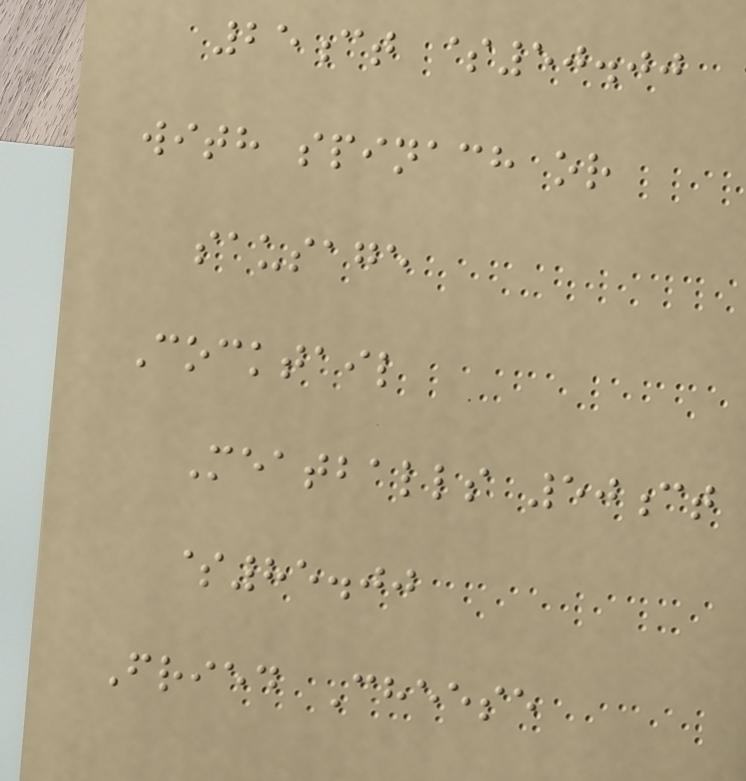25ct $50.00
with spinach or
sausage
Cocktail
Meatballs 50ct
$85.00
Fried Cheese
